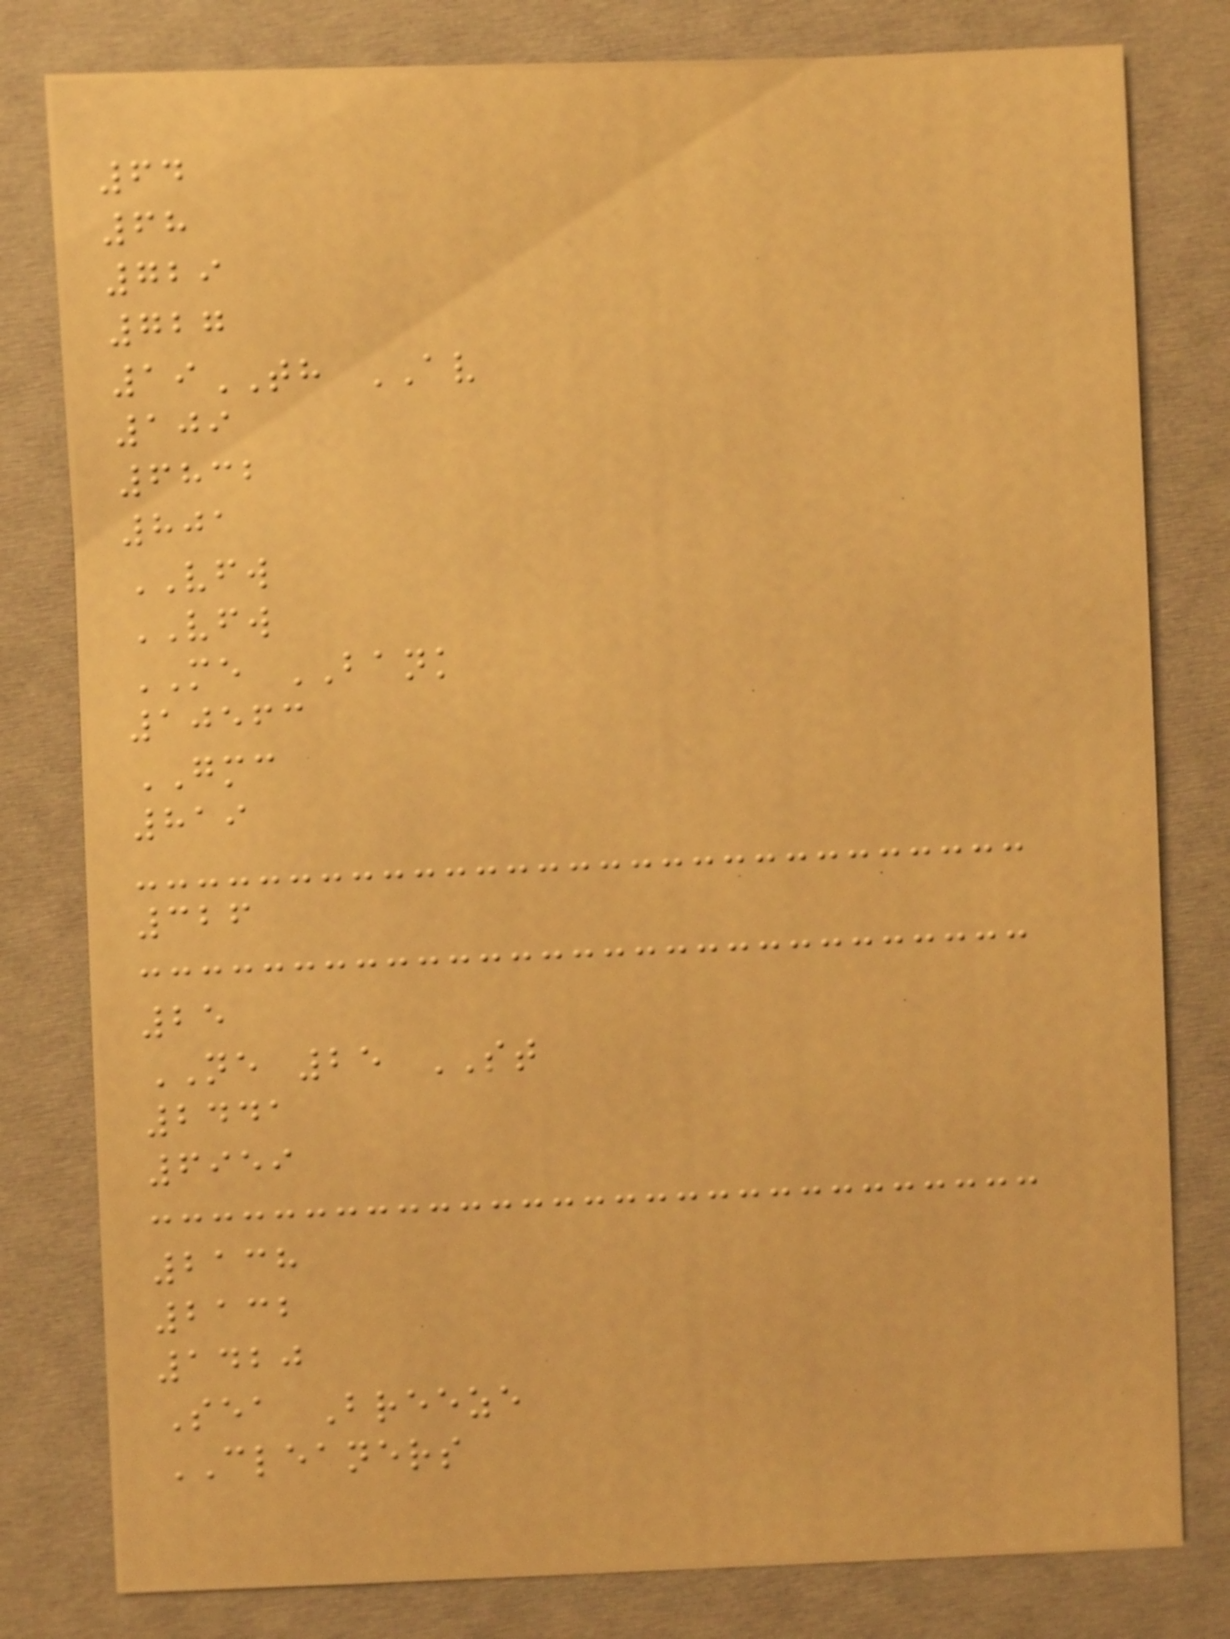64
68
729
727
19TH AV
109
6832
801
VFW
VFW
ME BANK
10563
GMC
819
326
25
NE 25 ST
2441
6959
2138
2132
1420
Sea Breeze
CLEANERS
